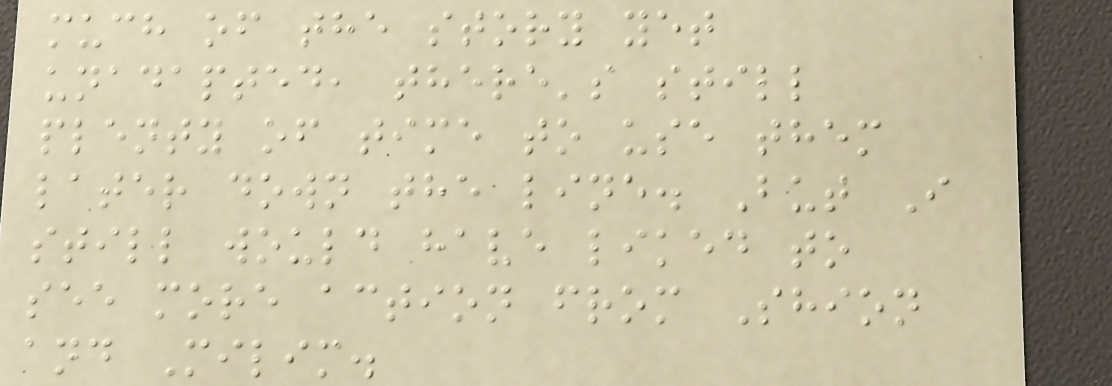much of the story yet
unadapted, there's still
plenty of time to use them
later down the line. But I
still would have liked to
see more action from Shion
and Milim.
